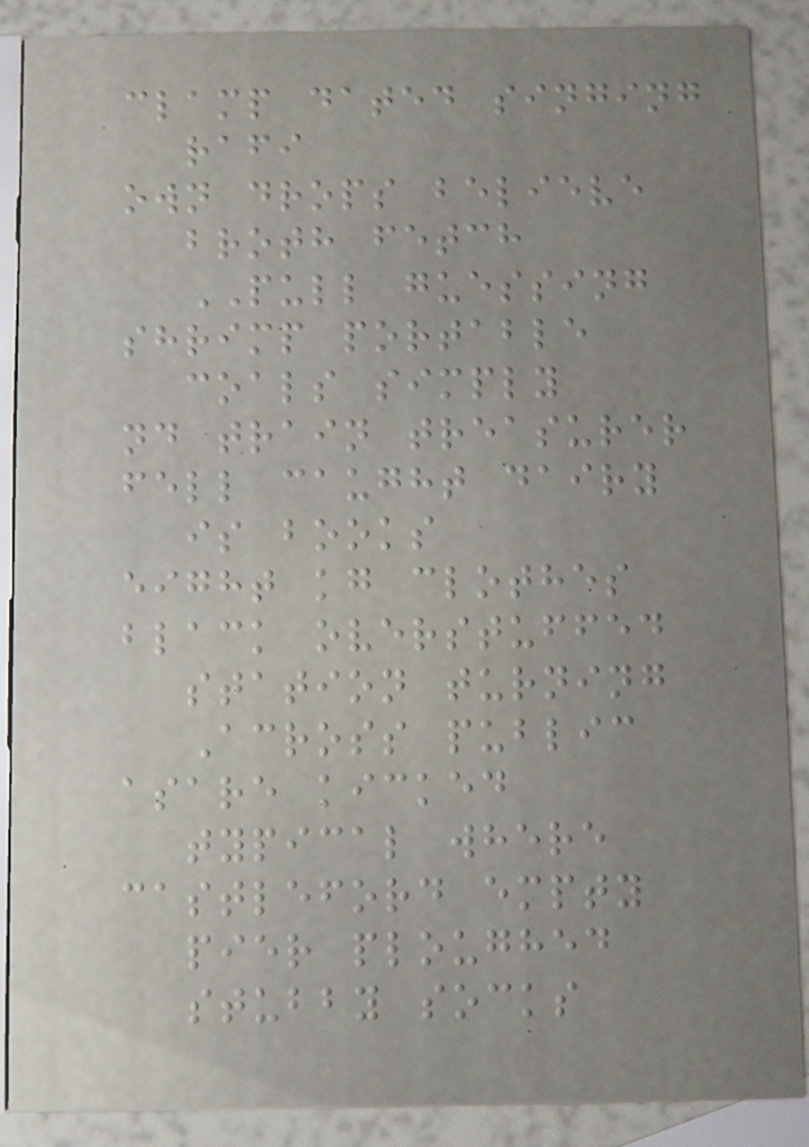clamp dated singing
rafi
own drops believe
broth fetch
PULL guessing
shrimp portable
coals simply
nd train treasurer
fell caught dairy
is books
eight kg clothes
black overstuffed
station turning
Across public
asare kicked
typical where
castleford empty
pier ploughed
stubby socks
